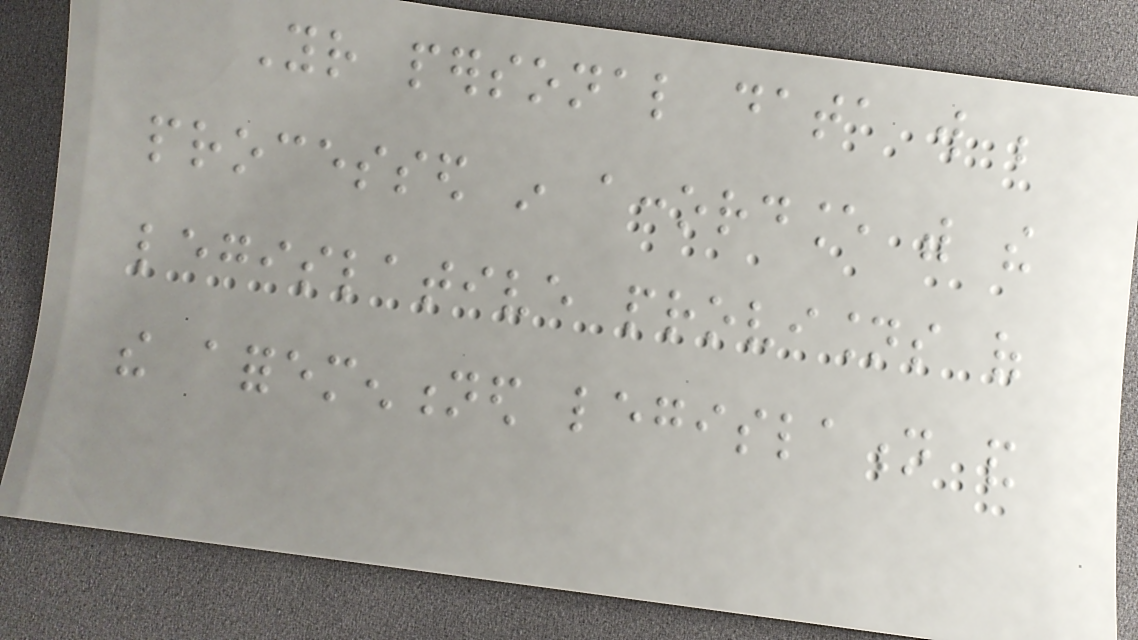Your personal data will be
processed in accordance with the
legislative provisions of
the aforementioned legislation and
